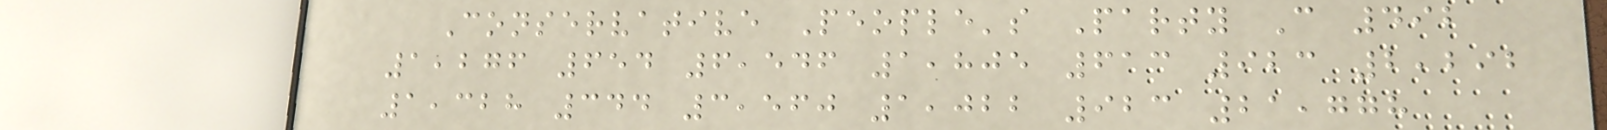Conservative People's Party C 492
1,276 654 6,546 1,805 613 923 2,292
1,328 344 3,560 1,022 923 21,778
